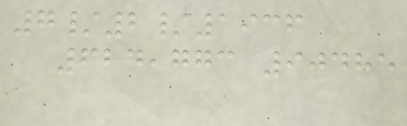7/2/1936
624,773 90485
